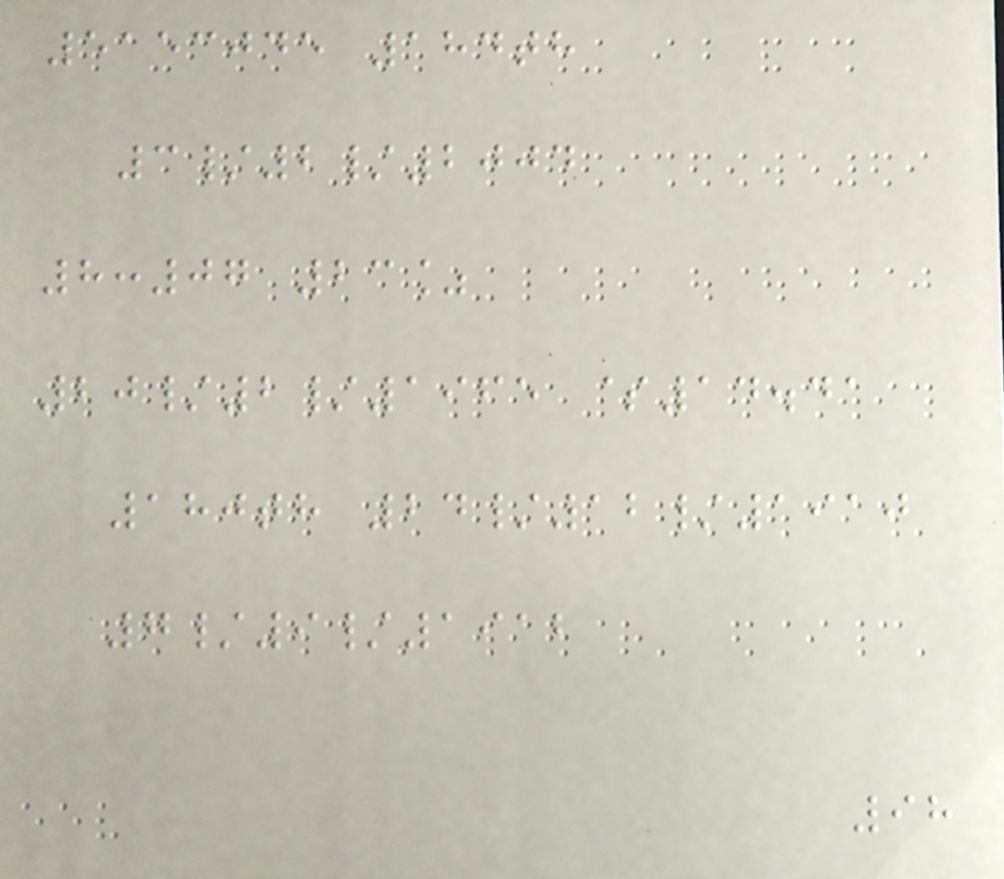5153045 184th
3/2/2004
8:07 23%
20/2/1965 $14.41
180th 24/12/1910
7/9/1912
98
